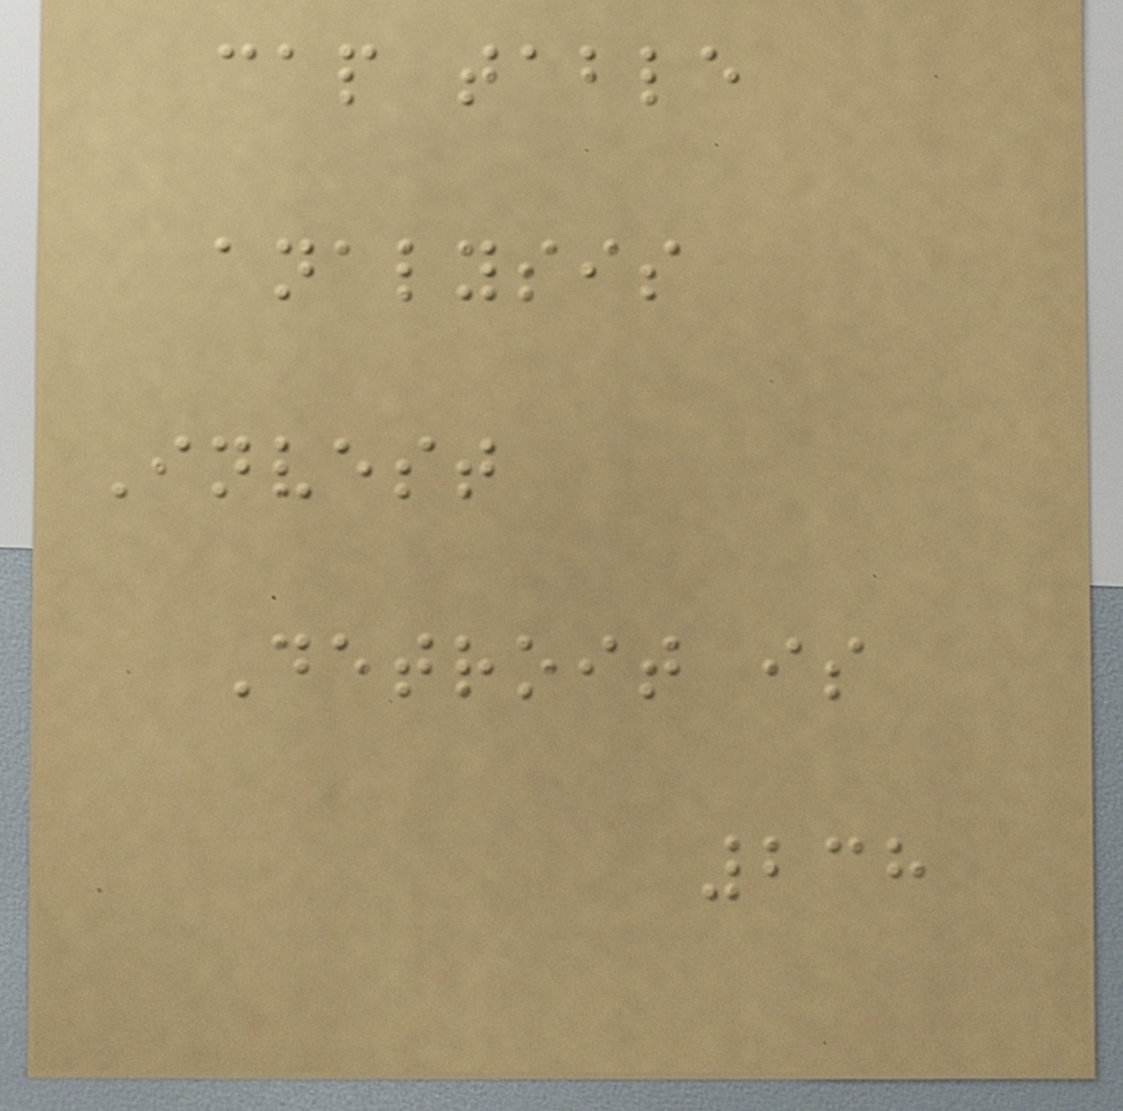cap table
analysis
Invest
Detroit is
238
